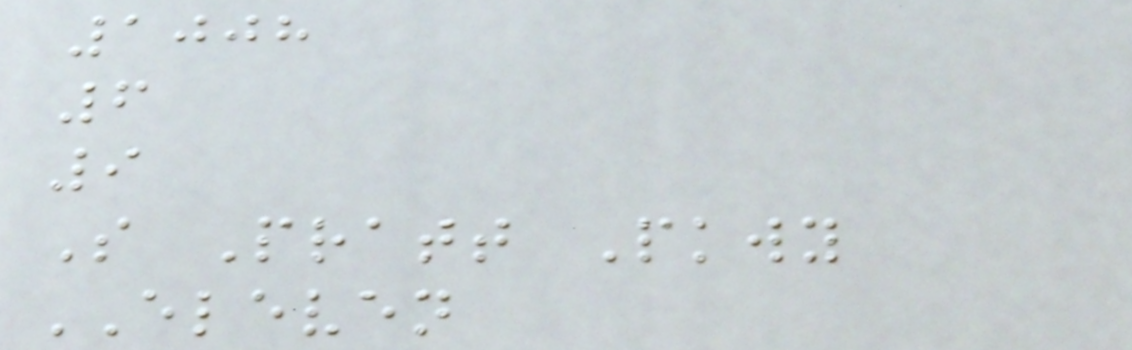1008
6
9
S Pratt Pkwy
ELEVEN
